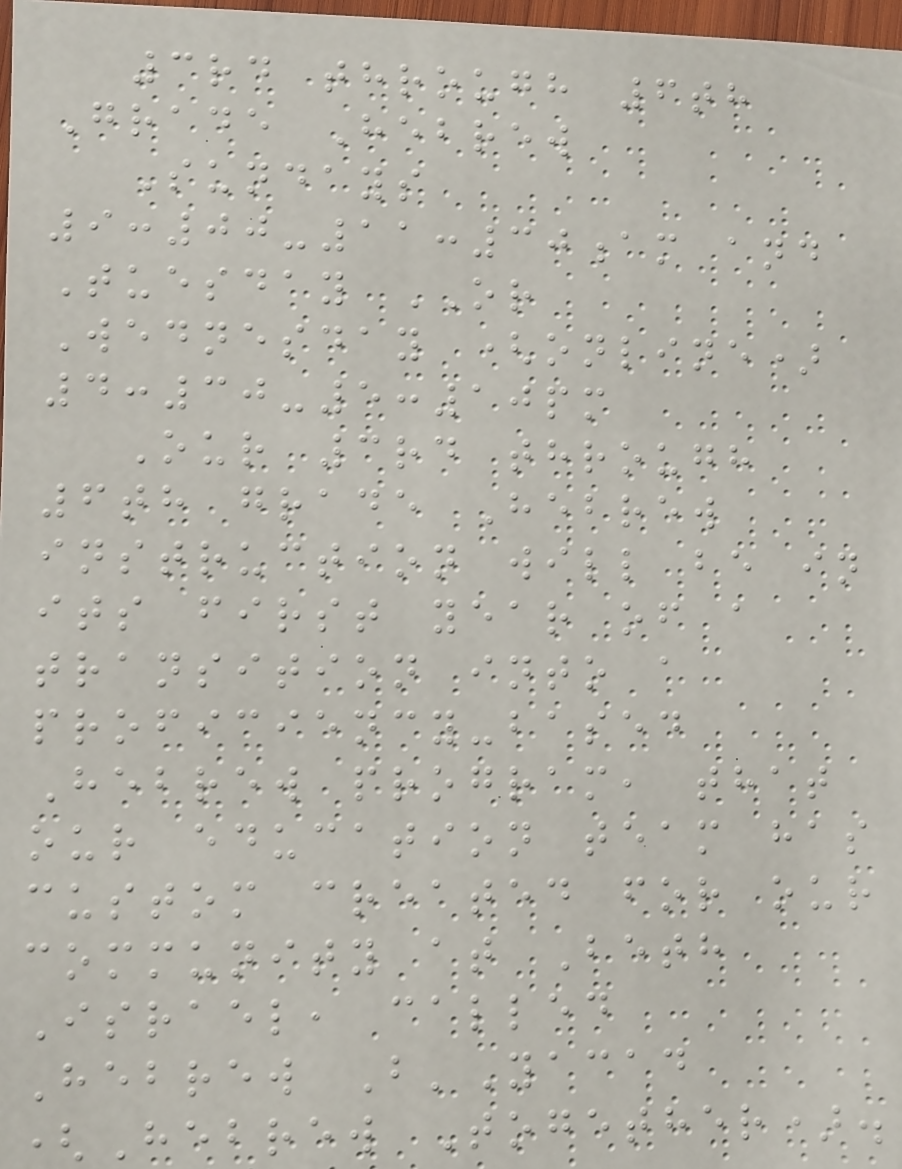3rd through 6th
Grade Hebrew
Sundays
9:00-11:30am and
Tuesday OR
Wednesday (online)
4:30-5:10pm
Our 3rd through
6th grade Hebrew
instruction will be in
its first year of a
transition into a
proficiency-based
Hebrew program, that
our education team has
custom created for our
community at Beth
Israel, called
Hebrew B'Yacad
(Hebrew Together).
